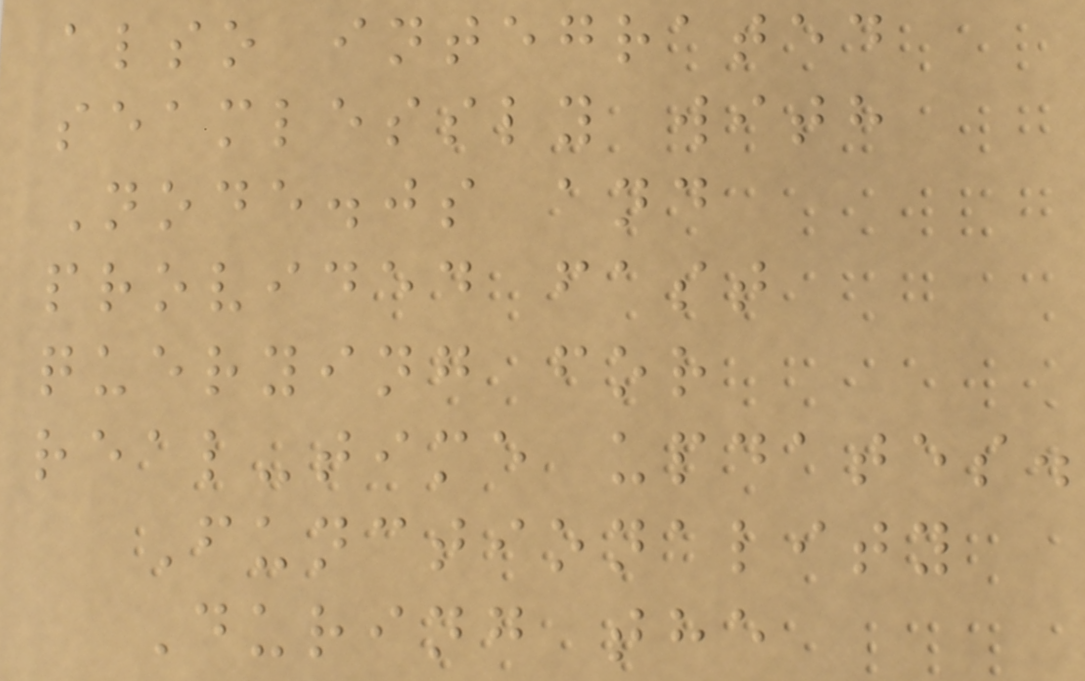also integrated
seamlessly with
Node.js and
provided fast
querying for
real-time updates.
Functionality
During the
